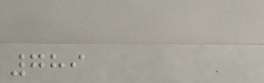789
